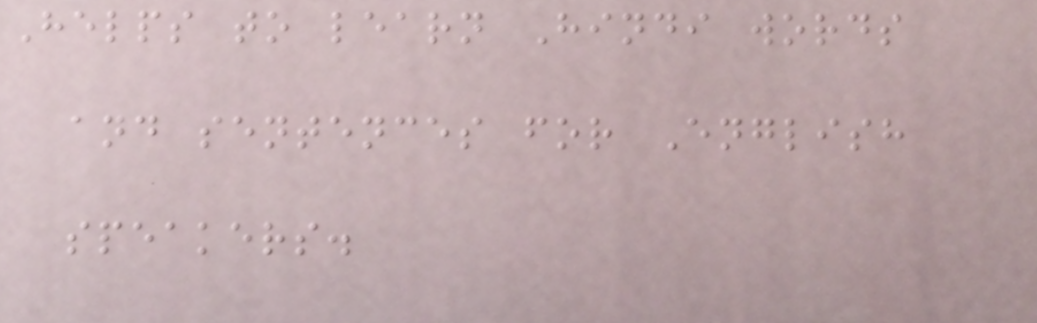Helps to learn Hindi words
and sentences for English
speakers.
